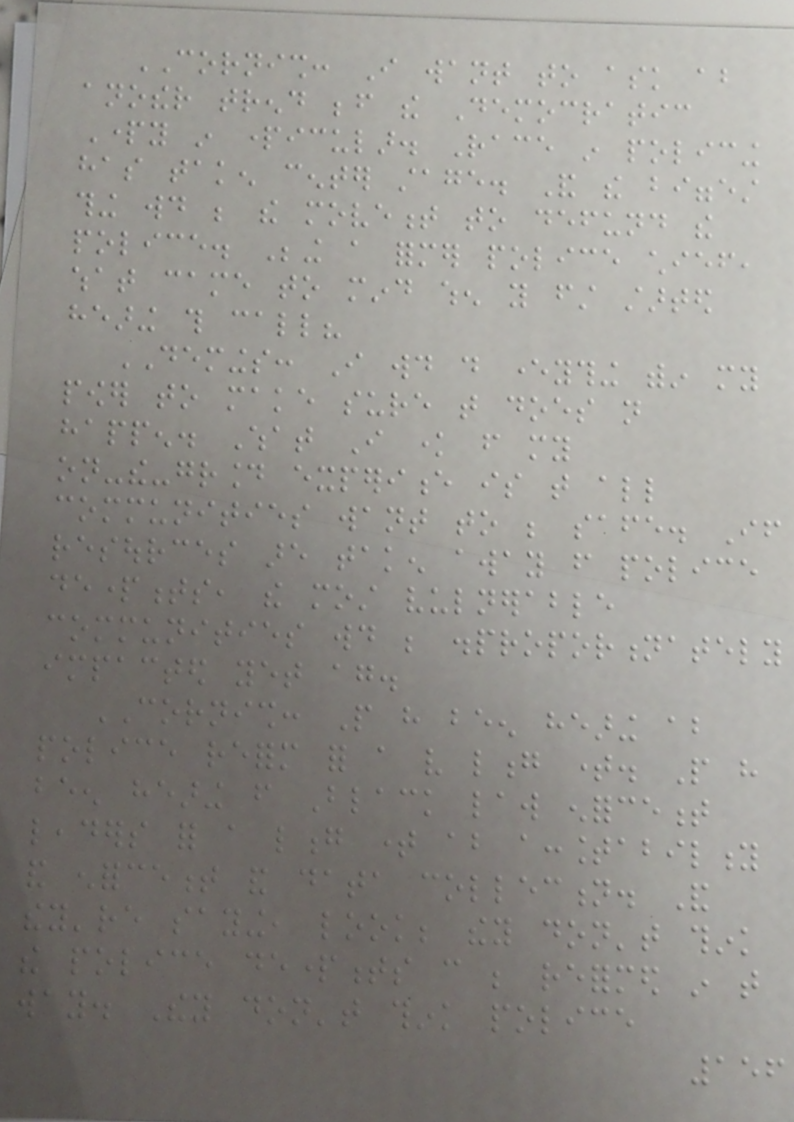CORNISH: I want to ask about
another trend before the Democratic
Party in particular. Race in policing
has taken center stage. And the biggest
thing would be the movement to defund the
police. Being a former police chief,
what came to mind when you first started
hearing this call?
DEMINGS: I would do everything within my
power to make sure that does not
happen. What I know from my
on-the-ground experience is that all
communities want to be safe. If
resources are taken away from police
departments, the most vulnerable
communities would be disproportionately
impacted yet again.
CORNISH: People have been hearing about
police reform for a very long time. People have
been hearing from Black law enforcement
leaders for a long time about accountability
and enforcement and data collection. And
they're saying, look; they don't think
the police departments can be reformed in that
way. They don't think police
156
